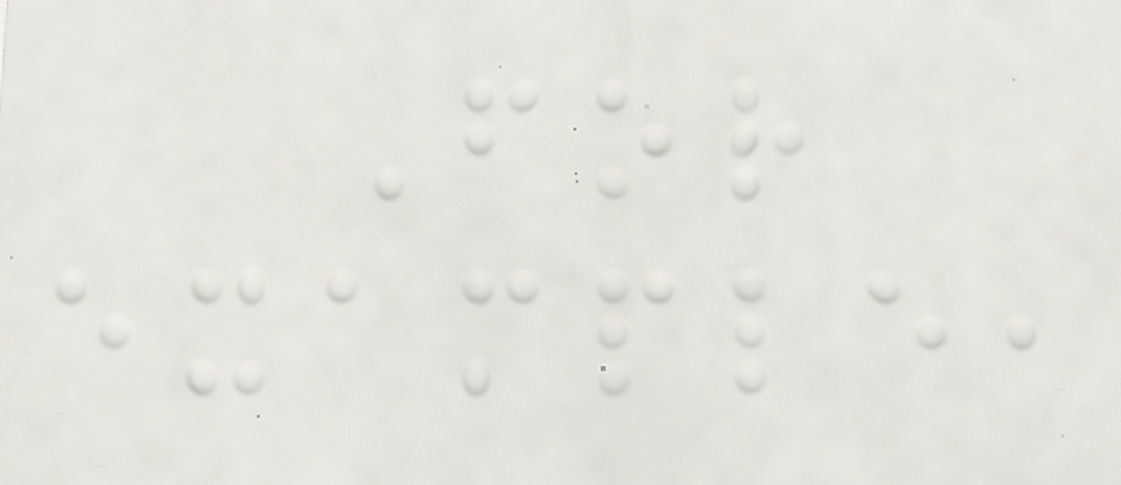For
example,
